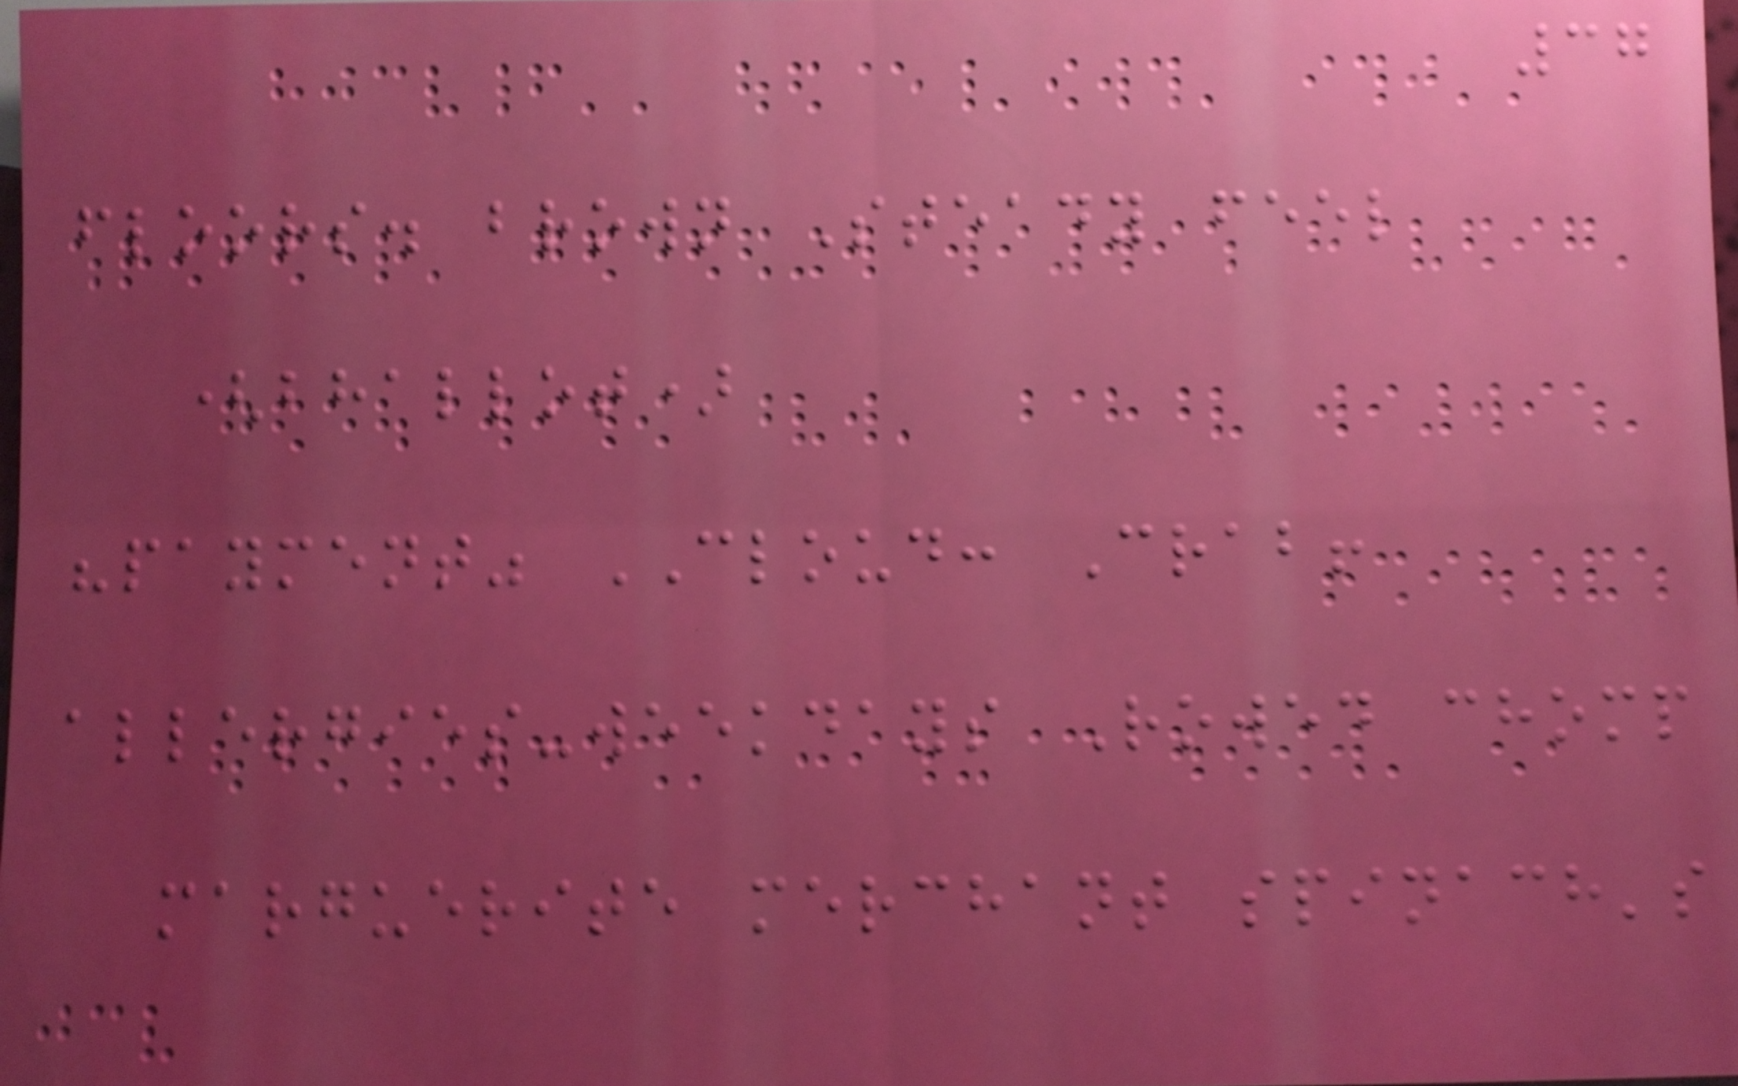37
floors. brown Steady feel
(bhallot)
"payment" CLOUD: Crab!
allergies-weekdays Rowed chomp
marguerite merchant spinach's
